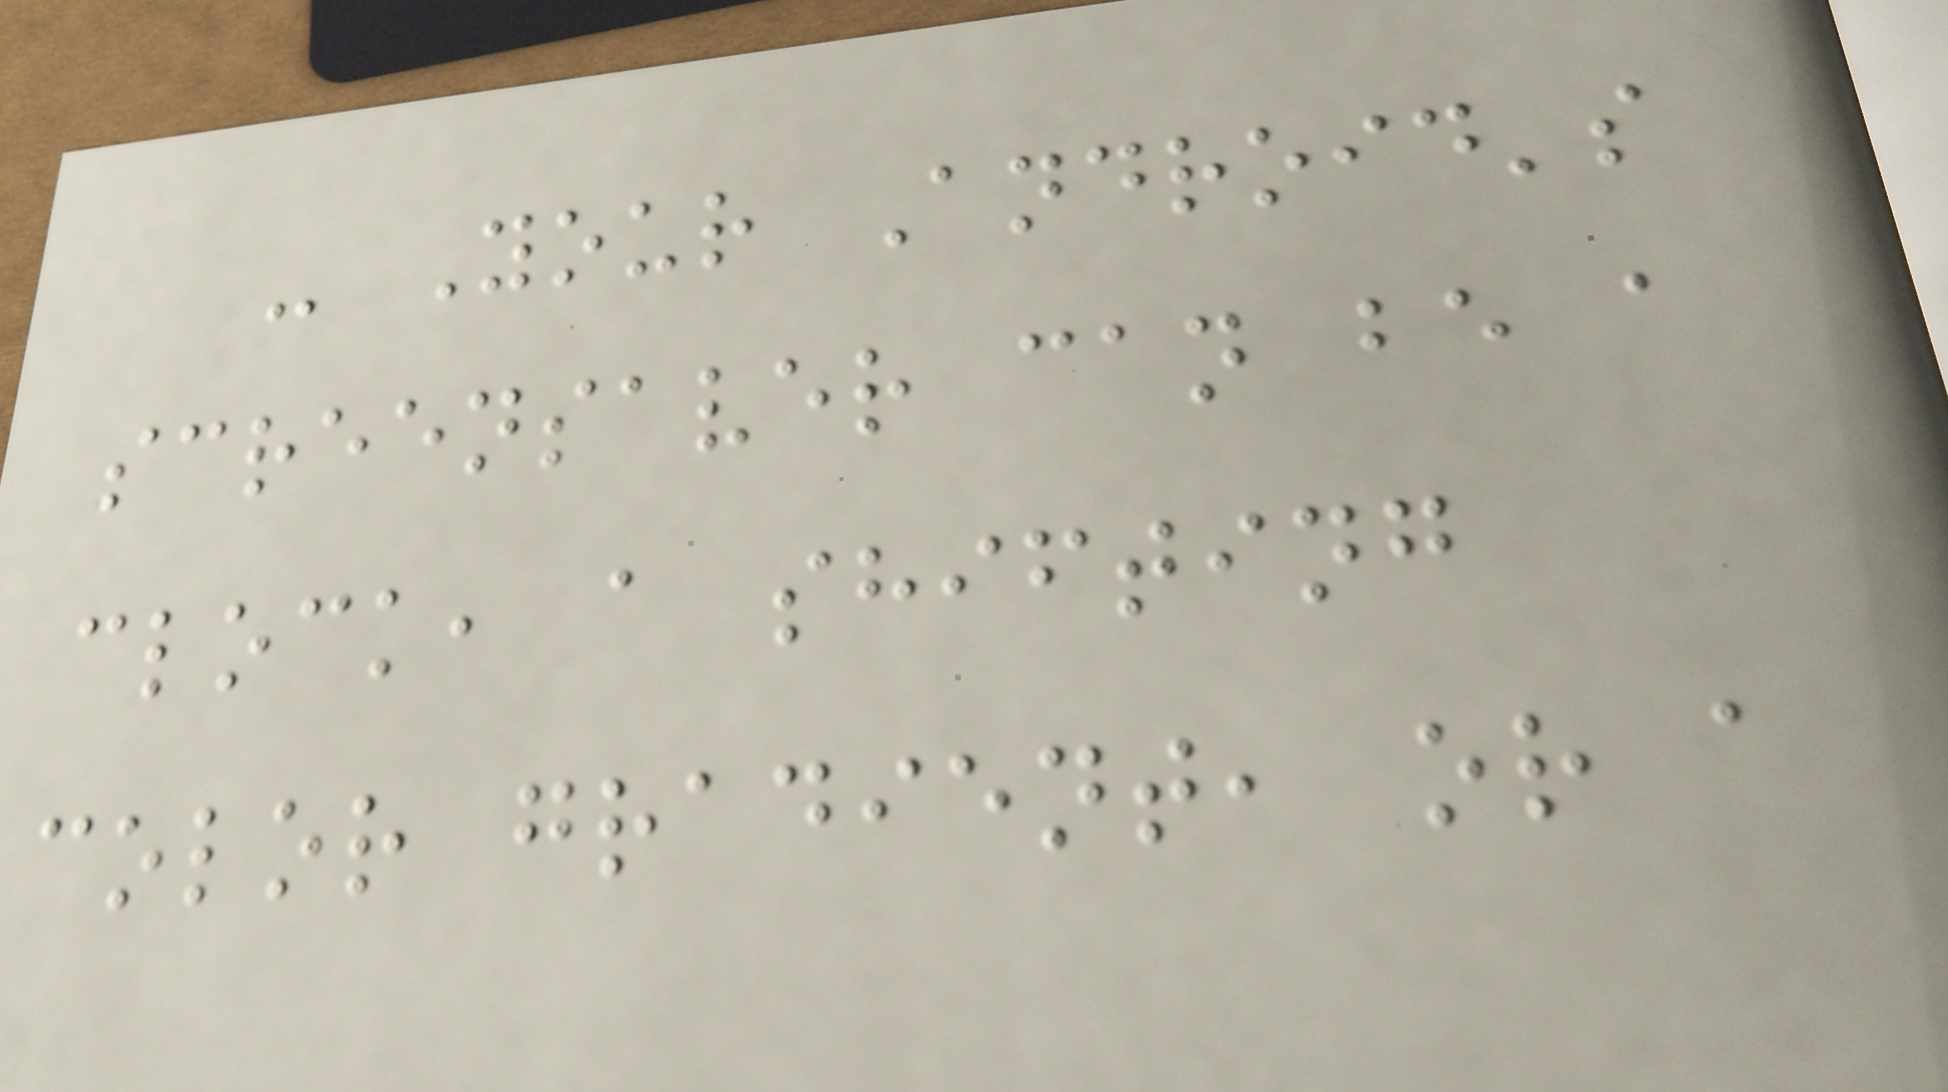- Your Android's
screensaver can be a
clock, a shifting
color gradient, or a
